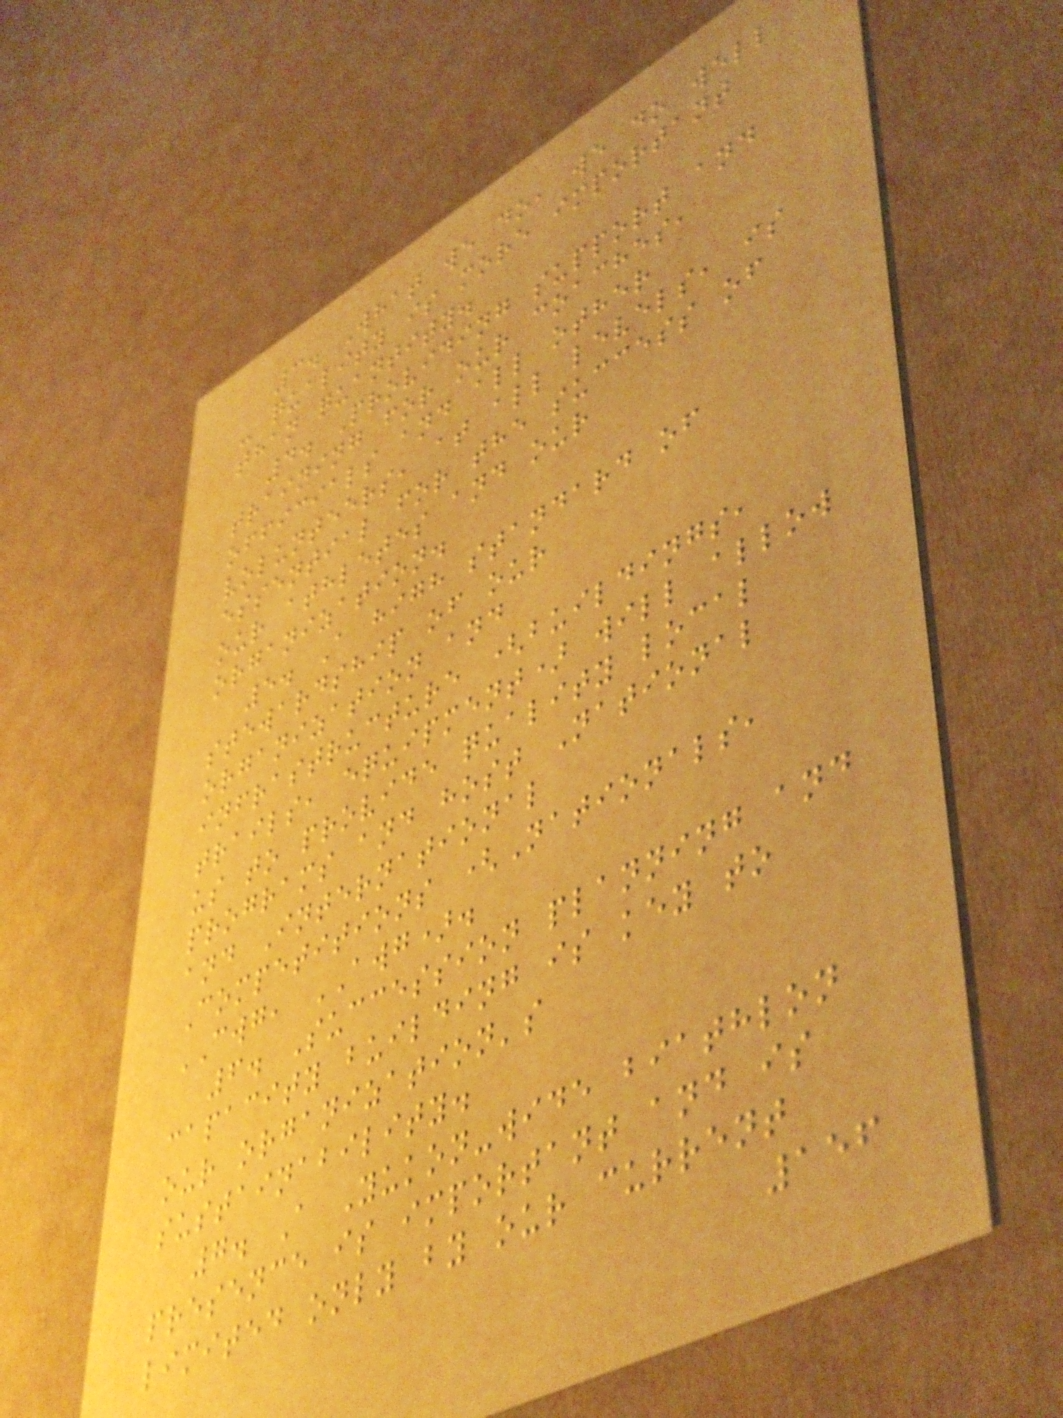3. What we do, we do well
- quality is more important
than quantity.
4. Providing support and
training for our coaches,
officials and all other
volunteers, at all levels, is
essential for the success of
our athletes and our
organization.
5. A high standard of
stewardship of our
organization and
infrastructure (buildings,
trails, equipment) will allow
us to provide quality local
programs and host National
and International
Competitions (Nationals,
CWG, AWG).
6. Succession planning and
capacity building is key to
our organization's
sustainability.
7. A Yukon-wide biathlon
presence is important and is
limited only by our current
156
